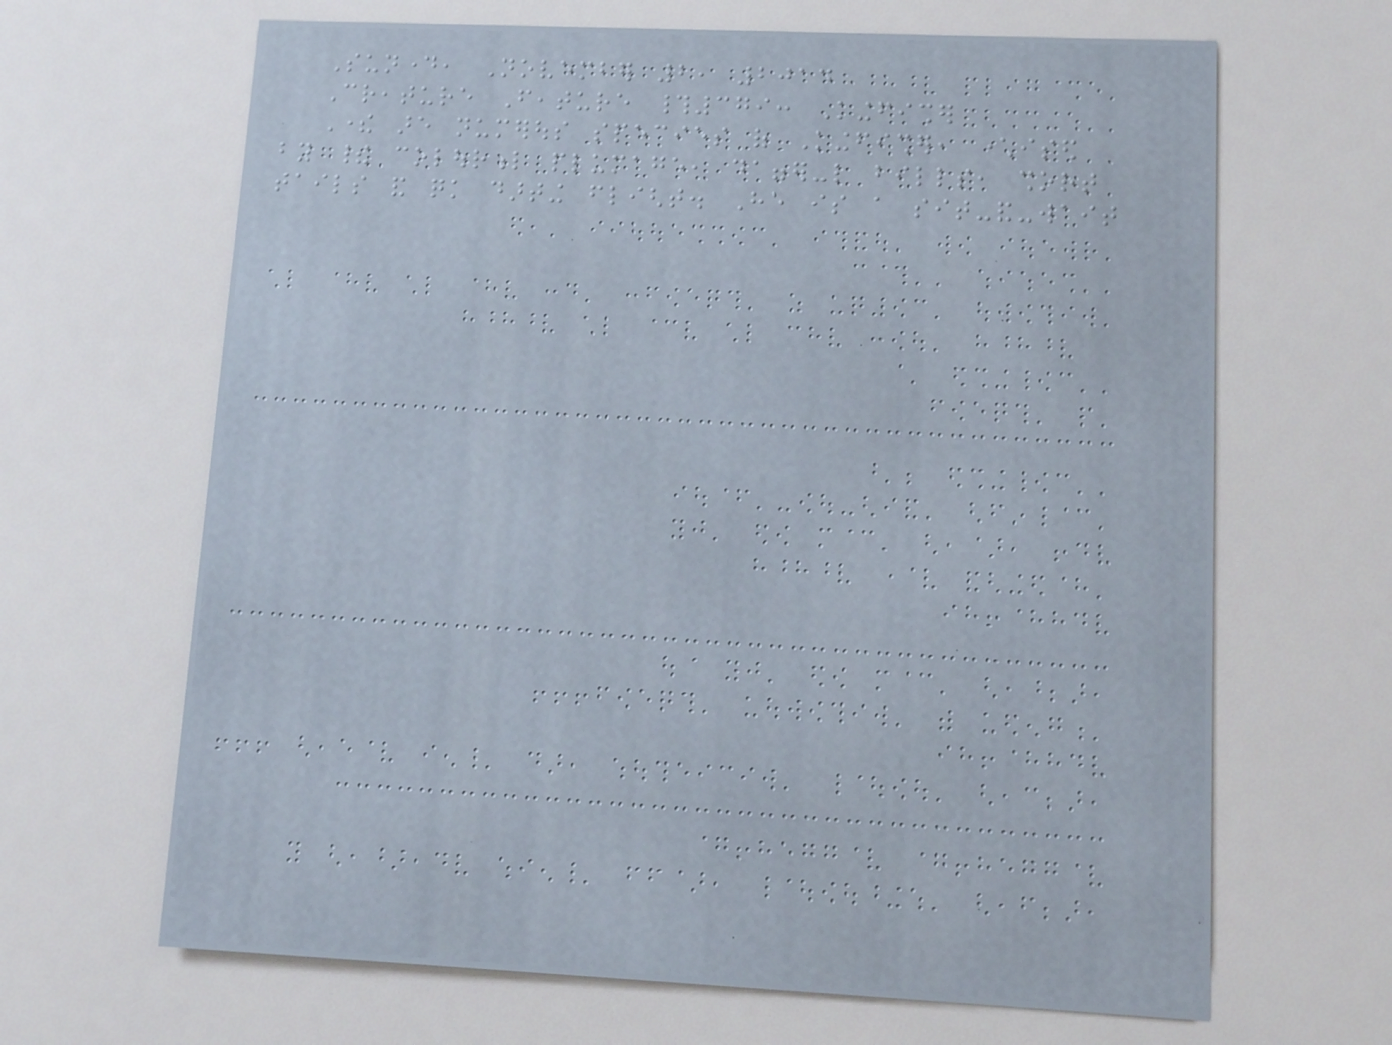Sunday, November 2, 2014
Creature Feature #379: Kingfisher
There are numerous species of Kingfisher, characterised
by their colourful plumage, dagger-like bills, short
tails and quick darting flight. He is a sit-and-wait
